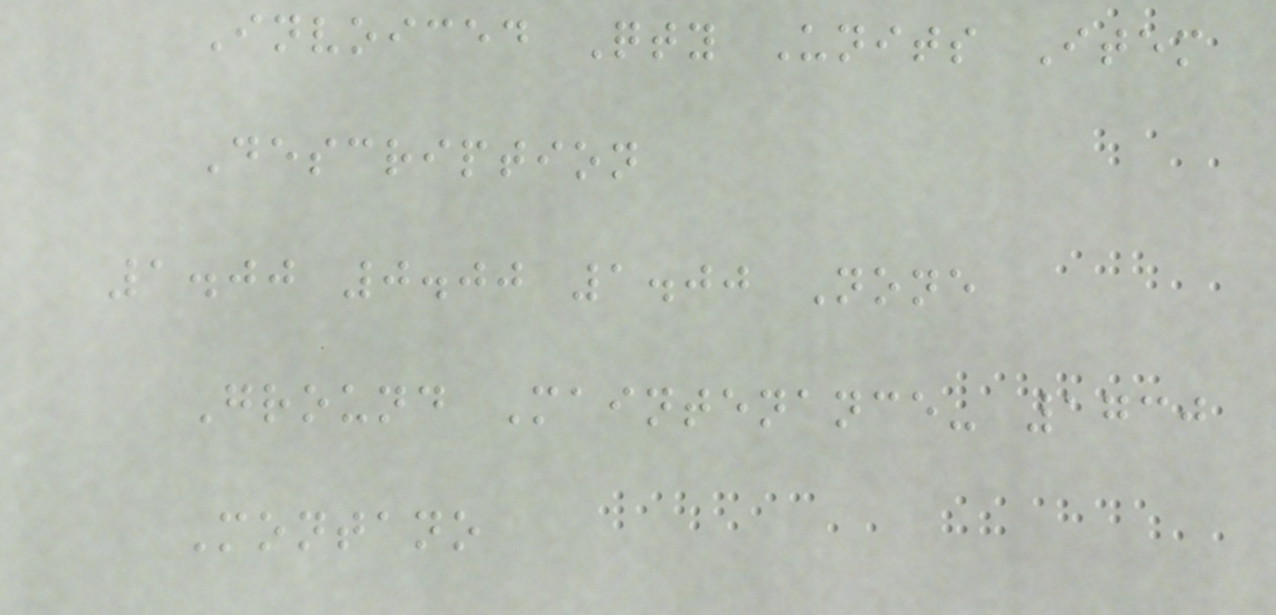Invoiced Qty Units Item
Description
1.00 0.00 1.00 None
Ground Maintenance- 1730
Montano
